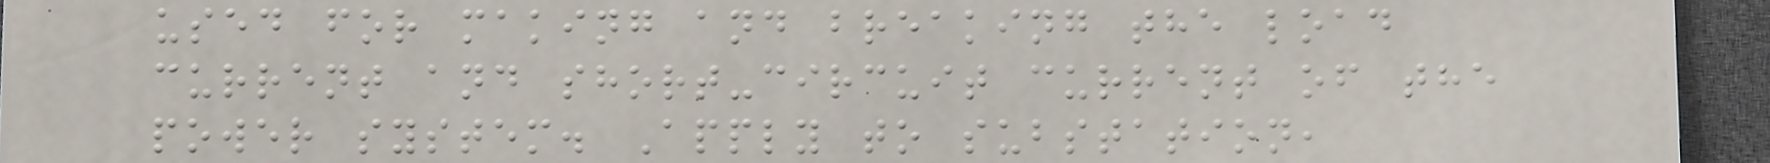used for making and breaking the load
current and short-circuit current of the
power system. Apply to substation,
